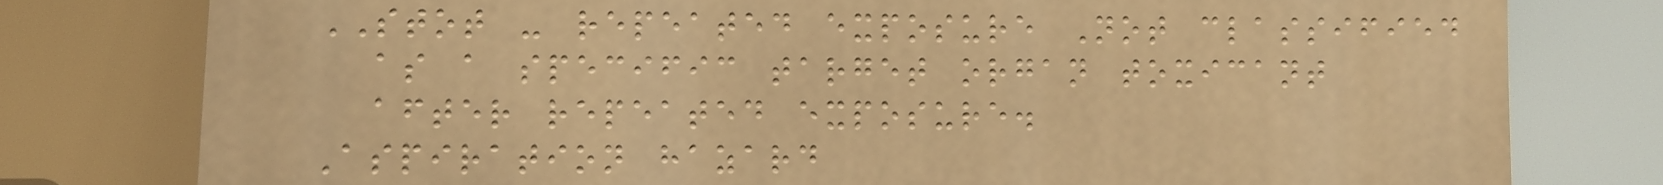STOT - repeated exposure Not classified
as a specific target organ toxicant
after repeated exposure.
Aspiration hazard
